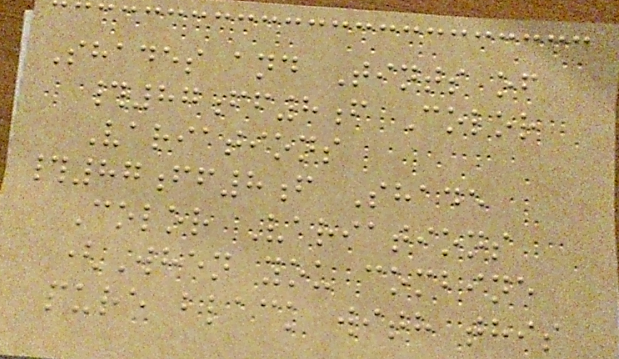Shades and Tints of
#87ff8f Color
Variations
#87ff8f Shade
Color Variations
(When you combine
pure black with this
